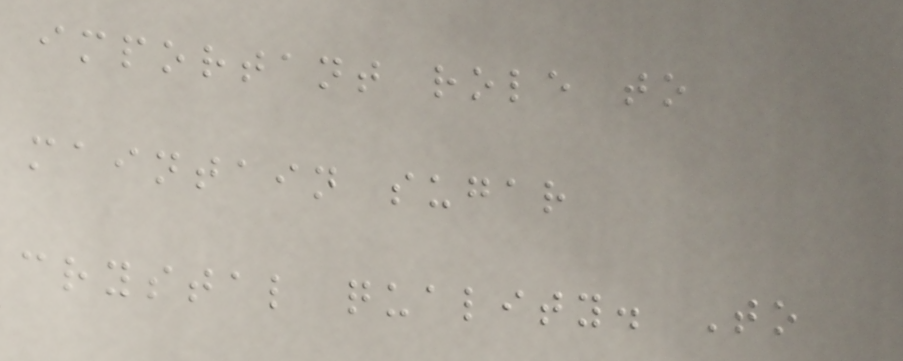important role to
maintain sugar
crystal quality. To
